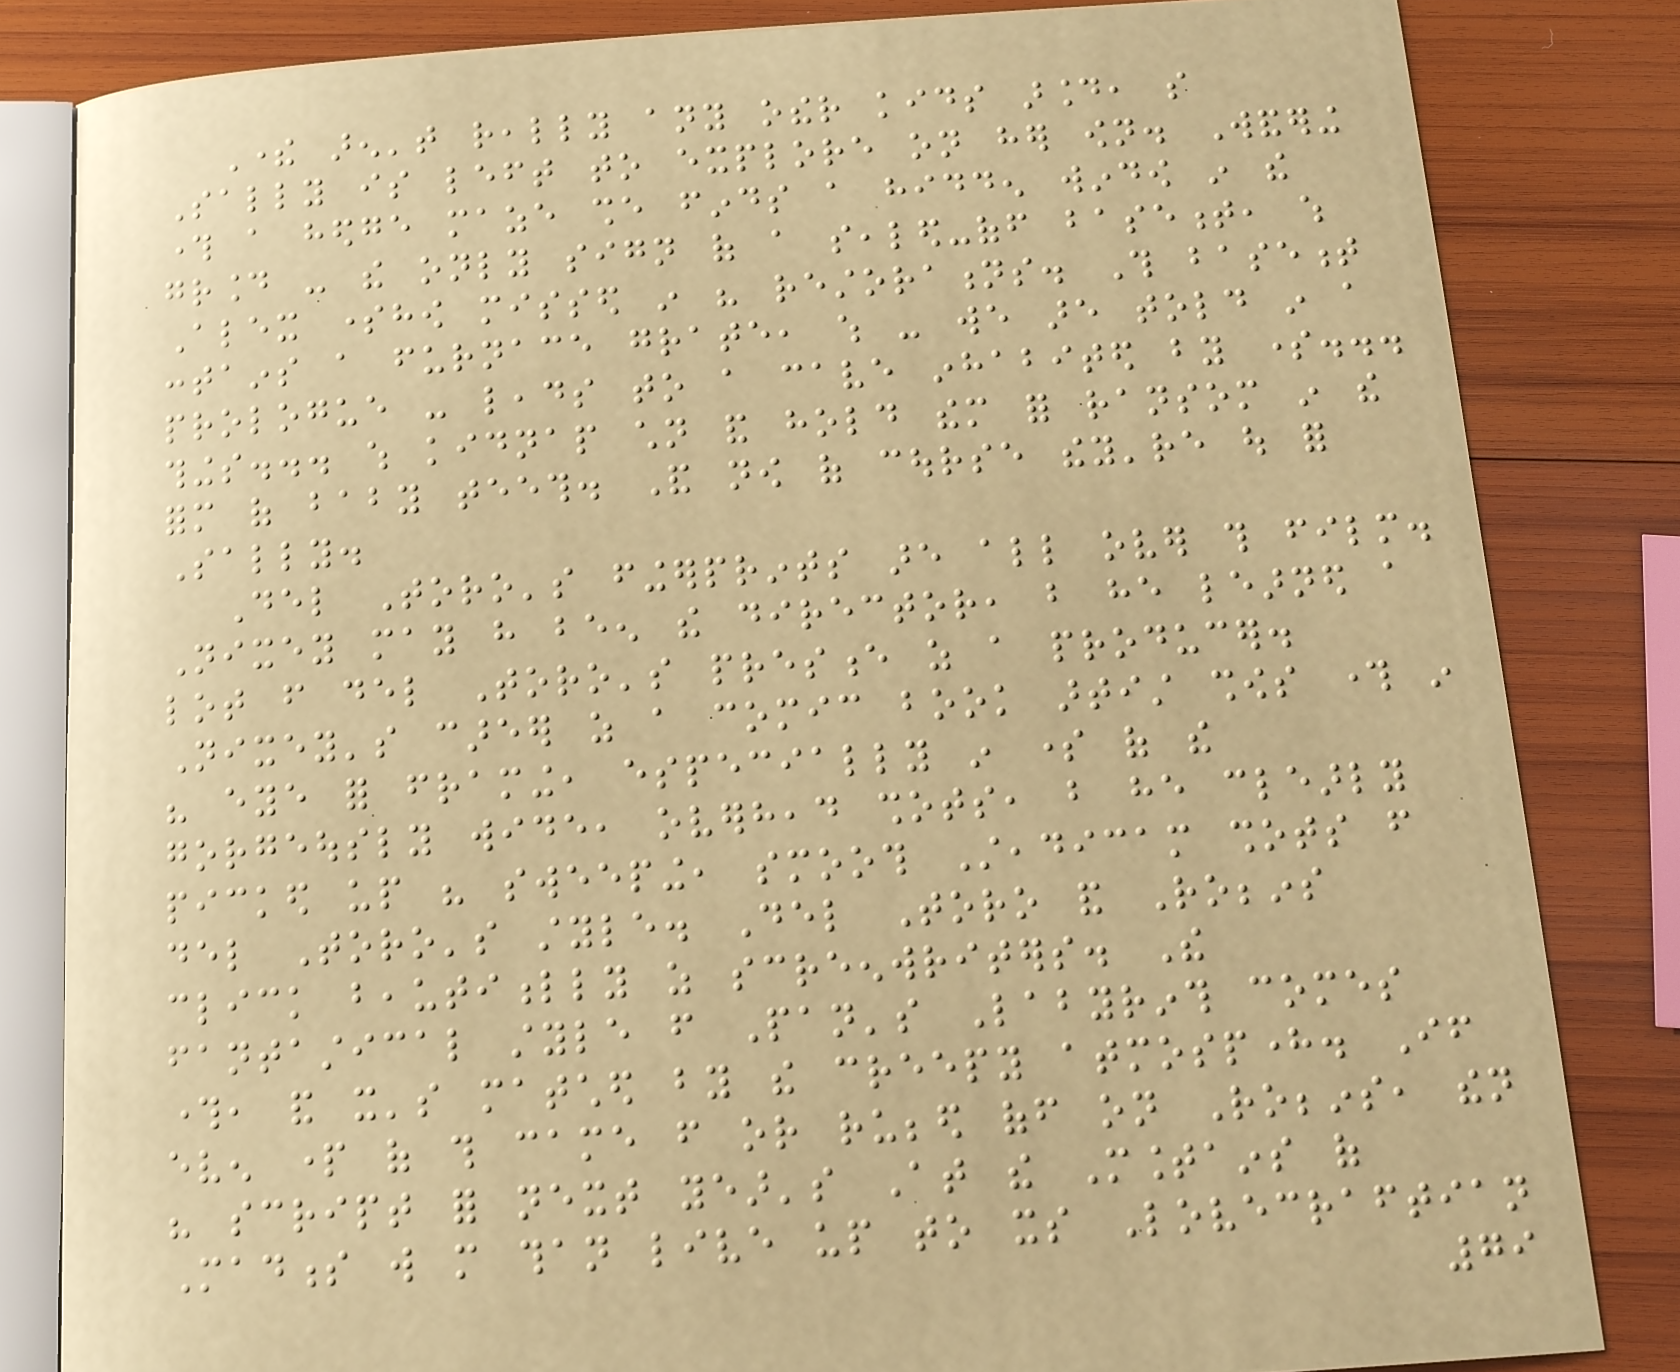There aren't really any other kids around, so
Sally is left to explore on her own. Wandering
through a hedge maze she finds a hidden window in the
ground - the only sign of a sealed-off basement, which
Alex somehow missed in his restorations. This basement
contains a furnace grate, which - we are told in a
prologue - leads to a cave inhabited by some...
things... which kidnap children and hold them for ransom in the
form of baby teeth. And now of course they're out for
Sally.
Del Toro's fingerprints are all over this film.
Nixey may have been the director, but he learned a
lot from del Toro's presence as a producer.
Nixey's career as a comic book artist shows through in
his eye for framing, especially in some of the
gorgeously wide, overhead shots, but he clearly
picked up his sweeping, smooth Steadicam shots from
del Toro's style. Del Toro and Robbins
click beautifully as screenwriters. The
fantastical style from Pan's Labyrinth comes
through, and it's matched by the creepy atmosphere. If
even part of this came from or rubbed off on Robbins, then
his script for next year's At the Mountains of
Madness will more than live up to its Lovecraftian
79
